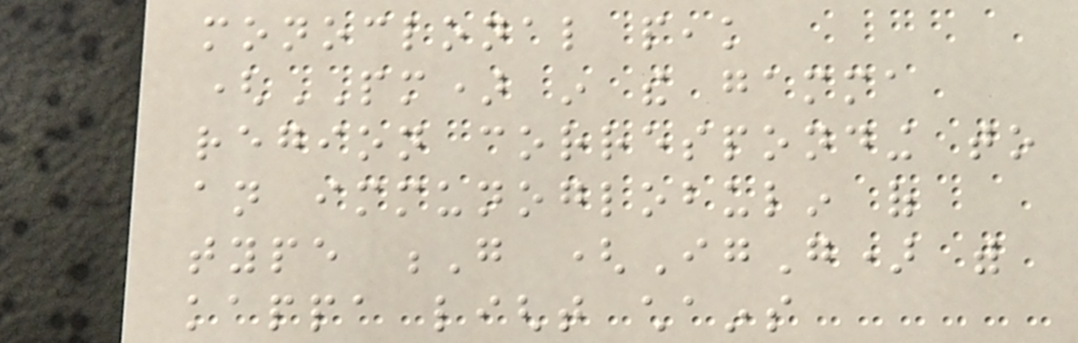monoclonal peak
(PM) in the gamma
region corresponding to
an immunoglobulin of
type G (IgG) with
kappa light chains
